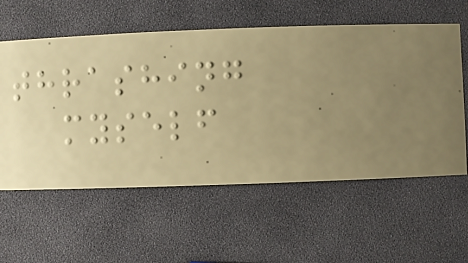thrashing
myself
